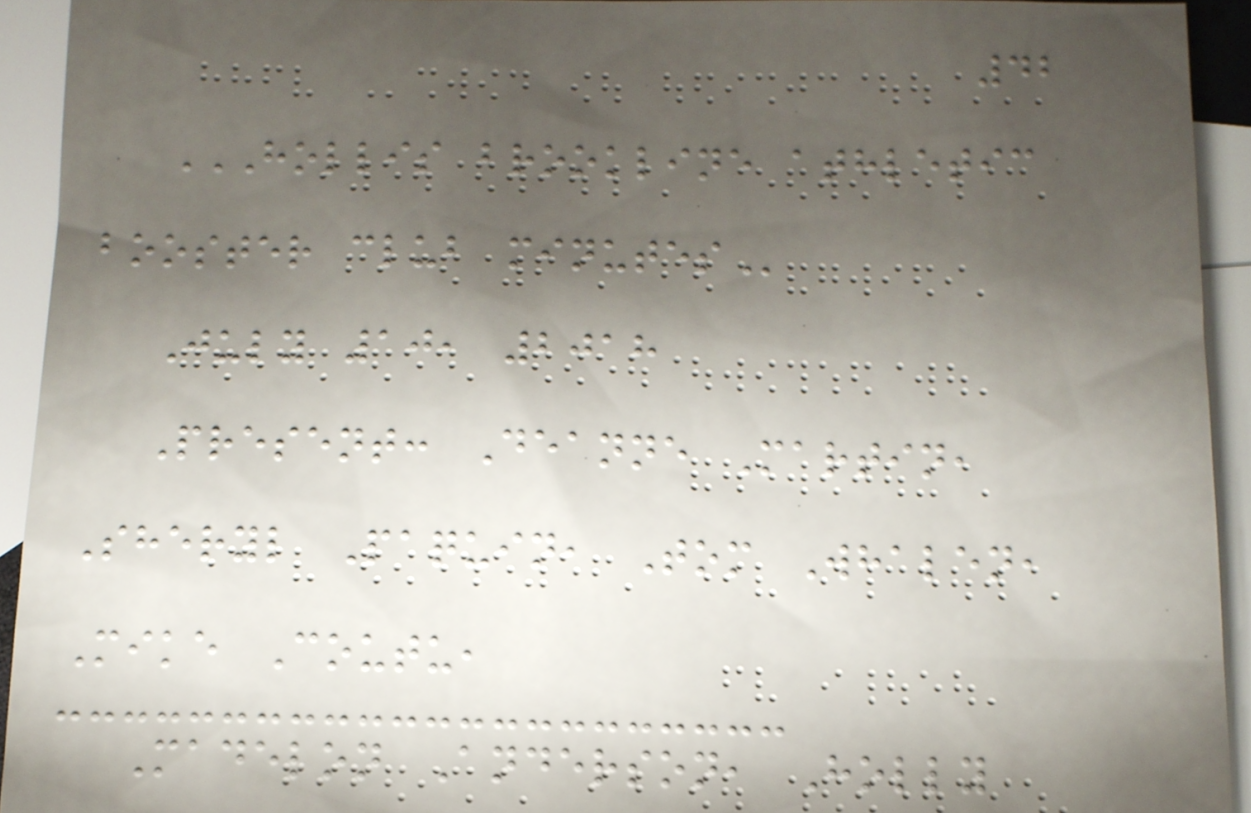42
HOLLIS BROOKLINE ATHLETIC
BOOSTER CLUB MINUTES
July 10, 2018
Present: Deanne Martin,
Sheryl Paquin, Tom Whalen,
Mike Coutu,
Madelon Anderson, Holly
